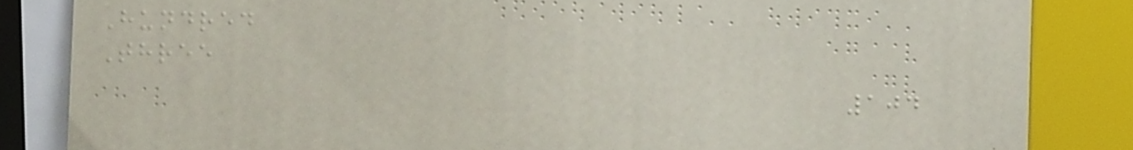Hundred
Three
104
